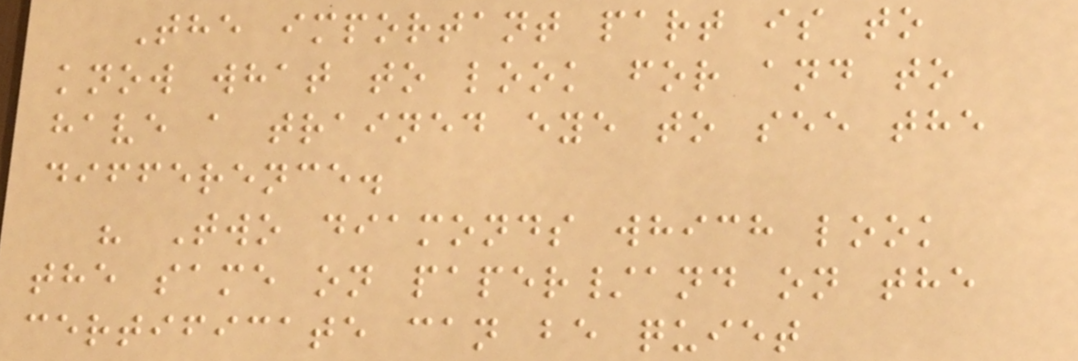The important part is to
know what to look for and to
have a trained eye to see the
difference.
" Two diamonds which look
the same on paper/and on the
certificate can be quiet
